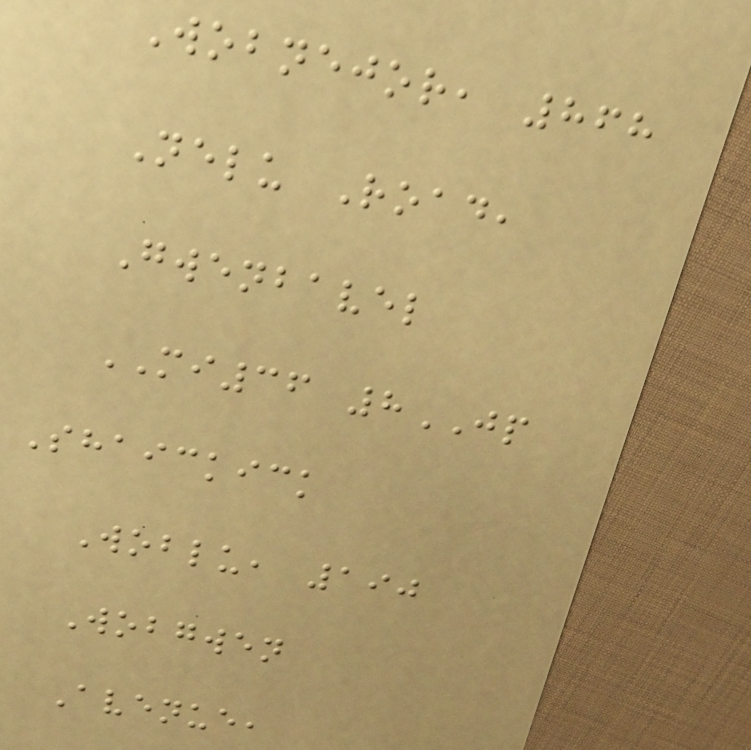Wobnejor, 868
Nelu Road,
Gwenbavel
MI36 8JP
Shaickick
Woblu, 190
Wobgwen
Avenue,
